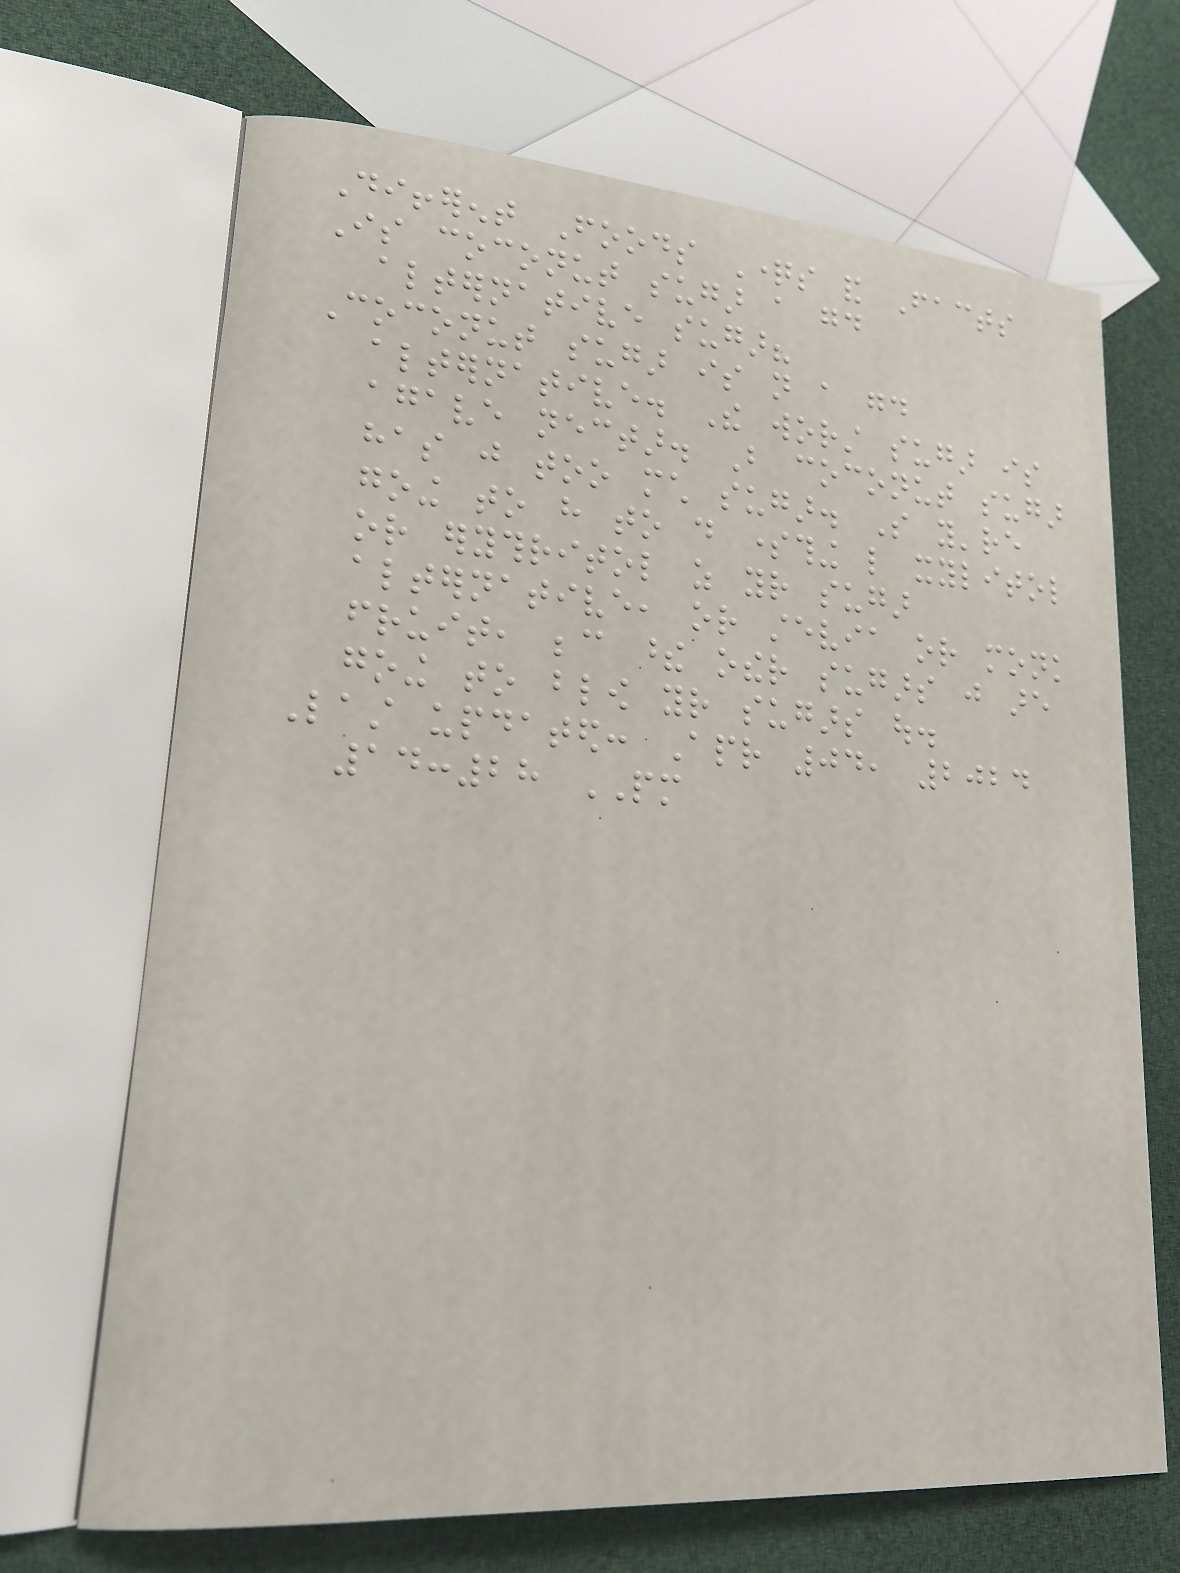Different Foods Questions and Facts
Is coconut sugar a good
alternative sugar?
Coconut sugar is not a good
alternative. The worst sugar is
agave nectar. But coconut sugar
has just too much sugar. So you're
going to have to do something like xylitol
or erythritol as your sugar
alternative, or stevia or monk
fruit, because these other sugars just are
going to blow your sugars out.
Last updated: Apr 04, 2024
14:28 PM
